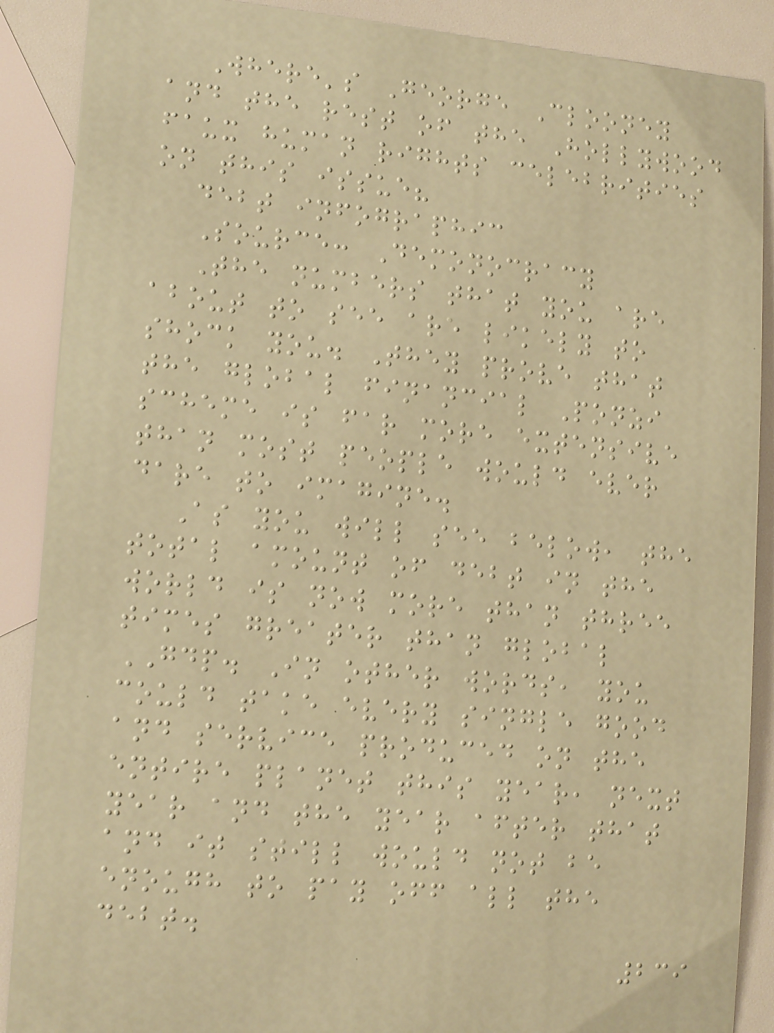Where's George Clooney
and the rest of the Hollywood
faux human rights celebrities
on this issue?
debt infographic
Source: Demonocracy
The numbers that you are
about to see are likely to
shock you. They prove that
the global financial Ponzi
scheme is far more extensive
than most people would ever
dare to imagine.
As you will see below, the
total amount of debt in the
world is now more than three
times greater than global
GDP. In other words, you
could take every single good
and service produced on the
entire planet this year, next
year and the year after that
and it still would not be
enough to pay off all the
debt.
239
